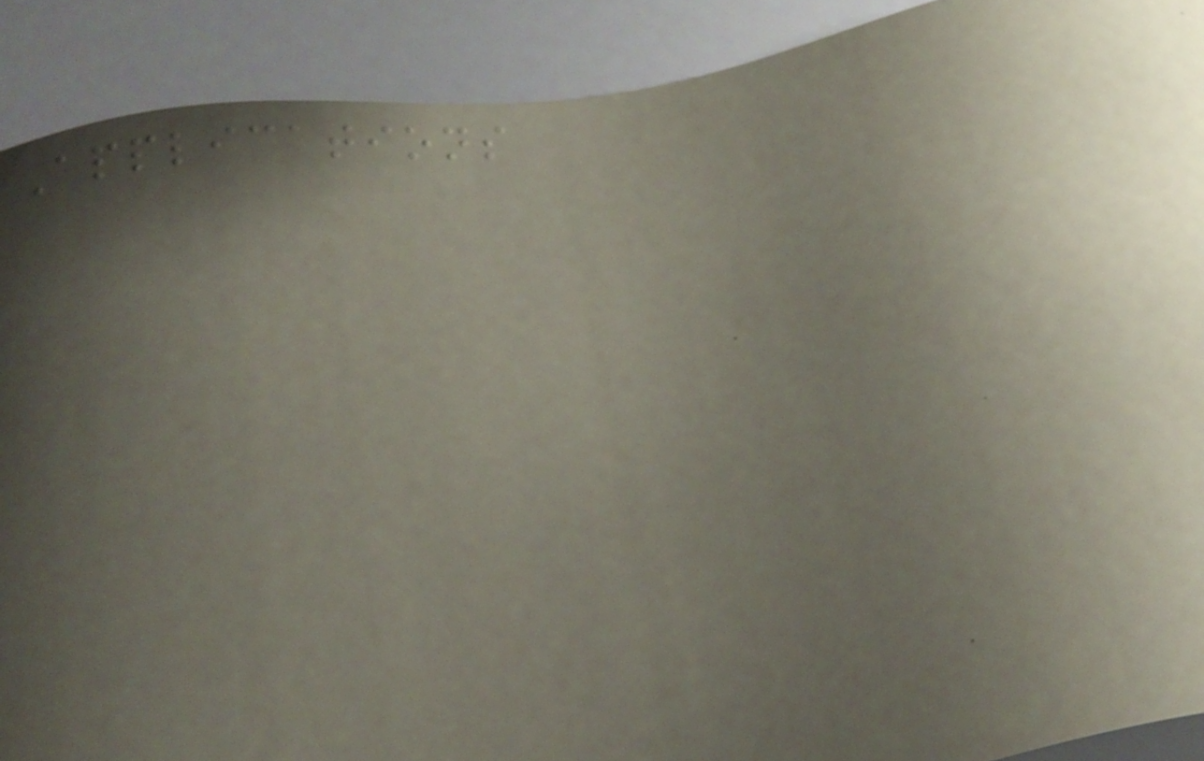Applications
